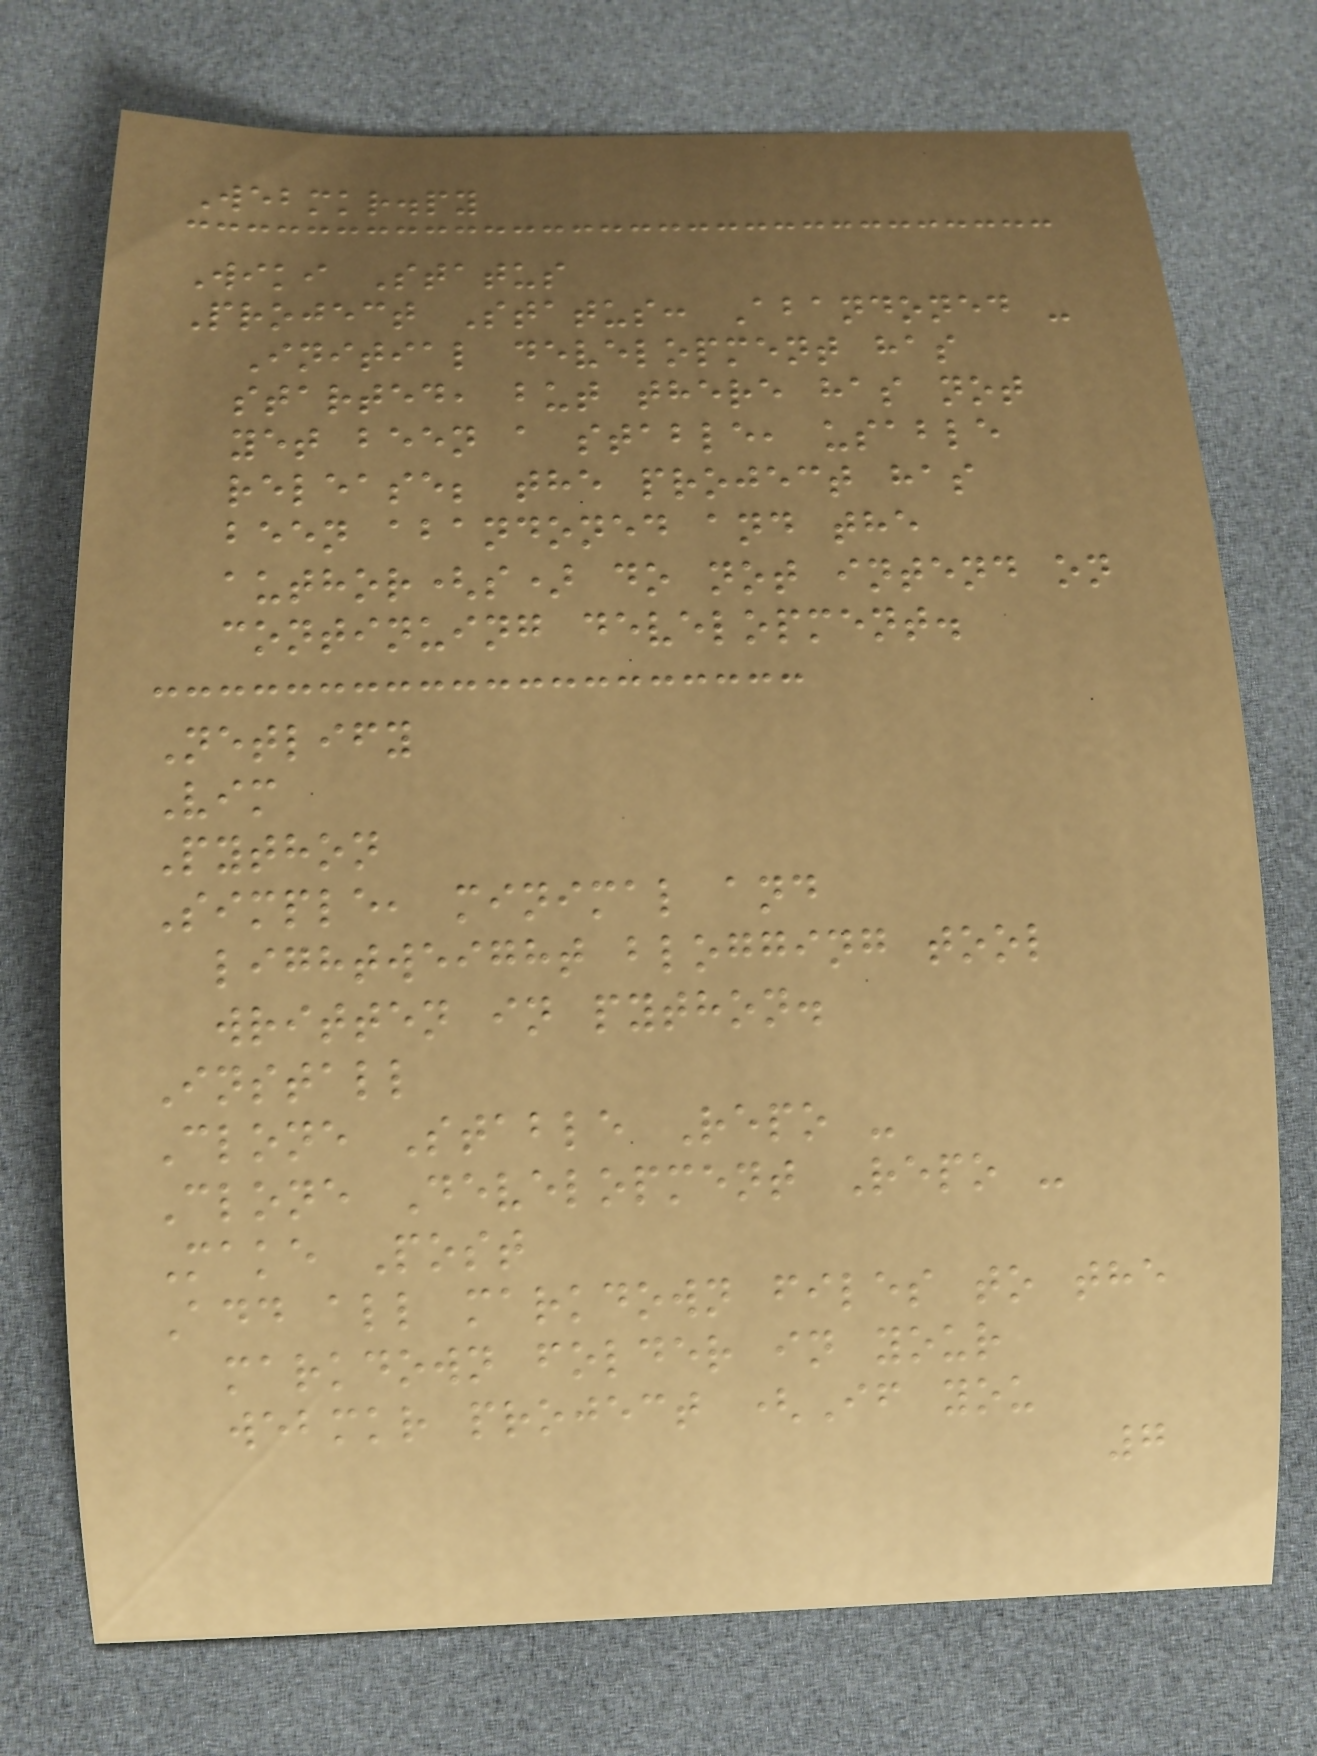Webmkr.py
Wiki Status
Project Status: Abandoned -
Initial development has
started, but there has not
yet been a stable, usable
release; the project has
been abandoned and the
author(s) do not intend on
continuing development.
Netlify
Vim
Python
Simple, minimal and
lightweight blogging tool
written in python.
Install
Clone Stable Repo -
Clone Development Repo -
Make Post
Add all markdown files to the
markdown folder in your
webmkr project (If you
7
